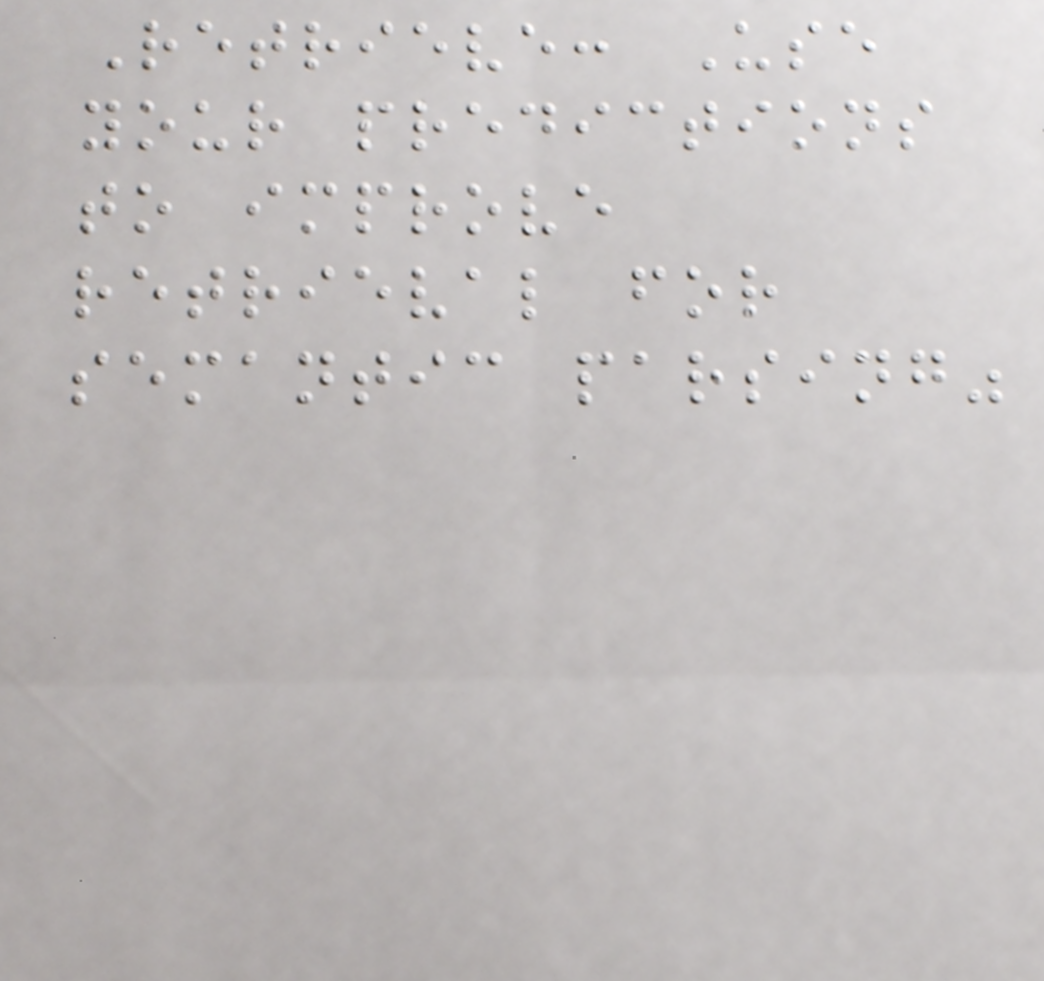Retrieve: Use
your predictions
to improve
retrieval for
semantic parsing"
